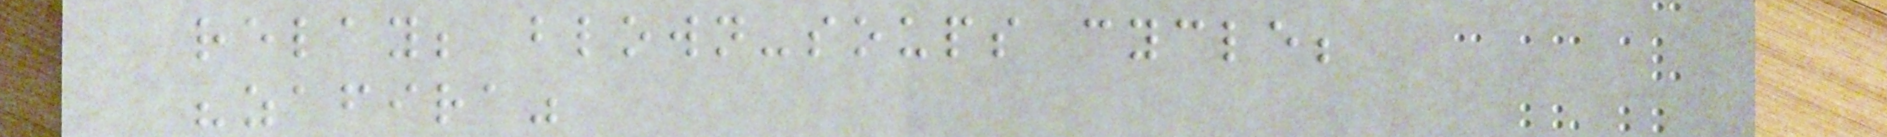relay; blown-soups cycle;
"zafira"
